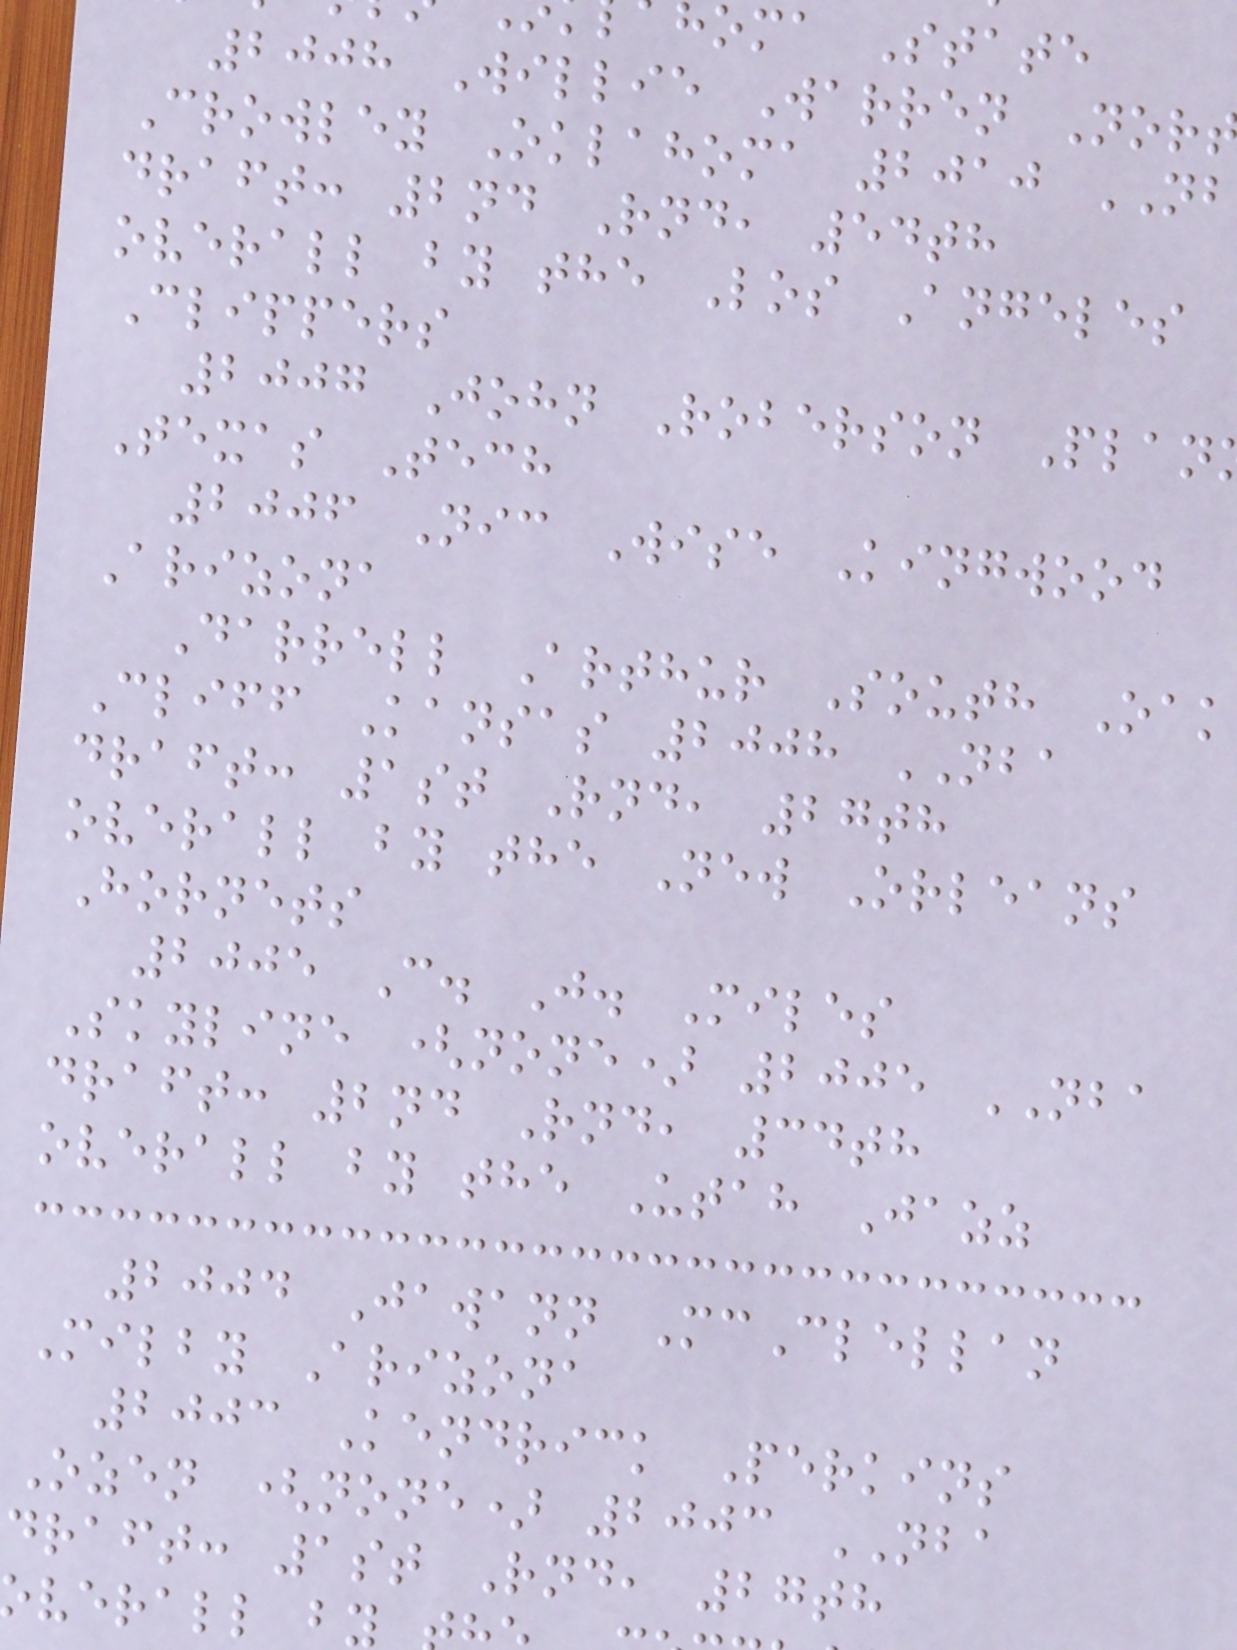homa State
2008 Willie Warren Nor
Crowley Oklahoma 2010 NB
draft: 2nd Rnd, 54th
overall by the Los Angeles
Clippers
2007 John Roberson Plan
Texas Tech
2006 Nic Wise Kingwood
Arizona
Darrell Arthur South Oak
Cliff Kansas 2008 NBA
draft: 1st Rnd, 27th
overall by the New Orleans
Hornets
2005 C. J. Miles
Skyline (none) 2005 NBA
draft: 2nd Rnd, 34th
overall by the Utah Jazz
2004 Jawann McClellan
Milby Arizona
2003 Kendrick Perkins
Ozen (none) 2003 NBA
draft: 1st Rnd, 27th
verall by
